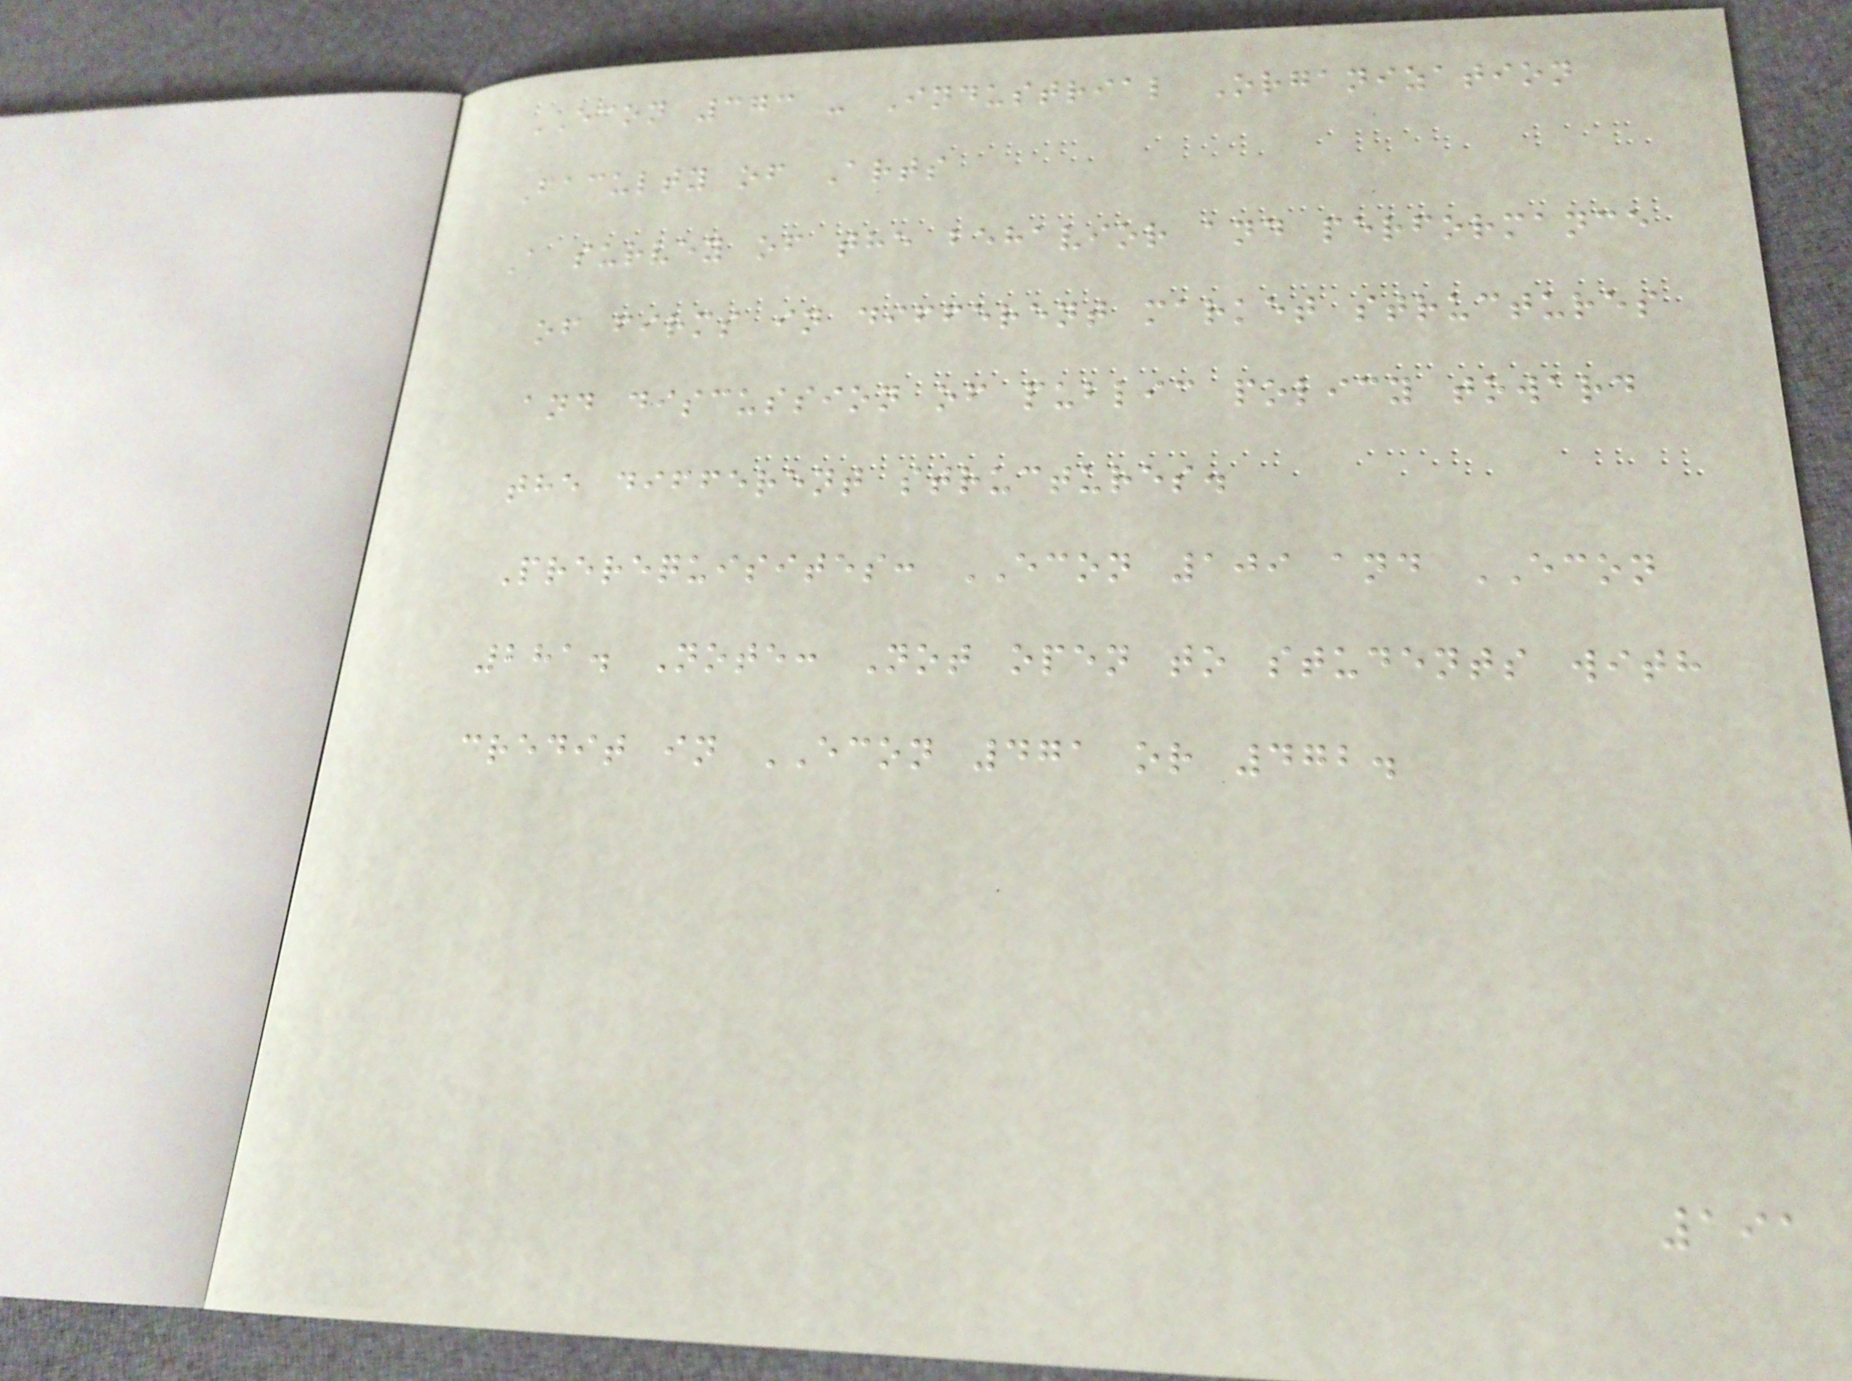ECON 373 - Industrial Organization
Faculty of Arts
A survey of the behavior and performance
of firms in different market structures
and discussion of public policy toward
the different structures.
Prerequisites: ECON 109 and ECON
281. Note: Not open to students with
credit in ECON 471 or 472.
191
